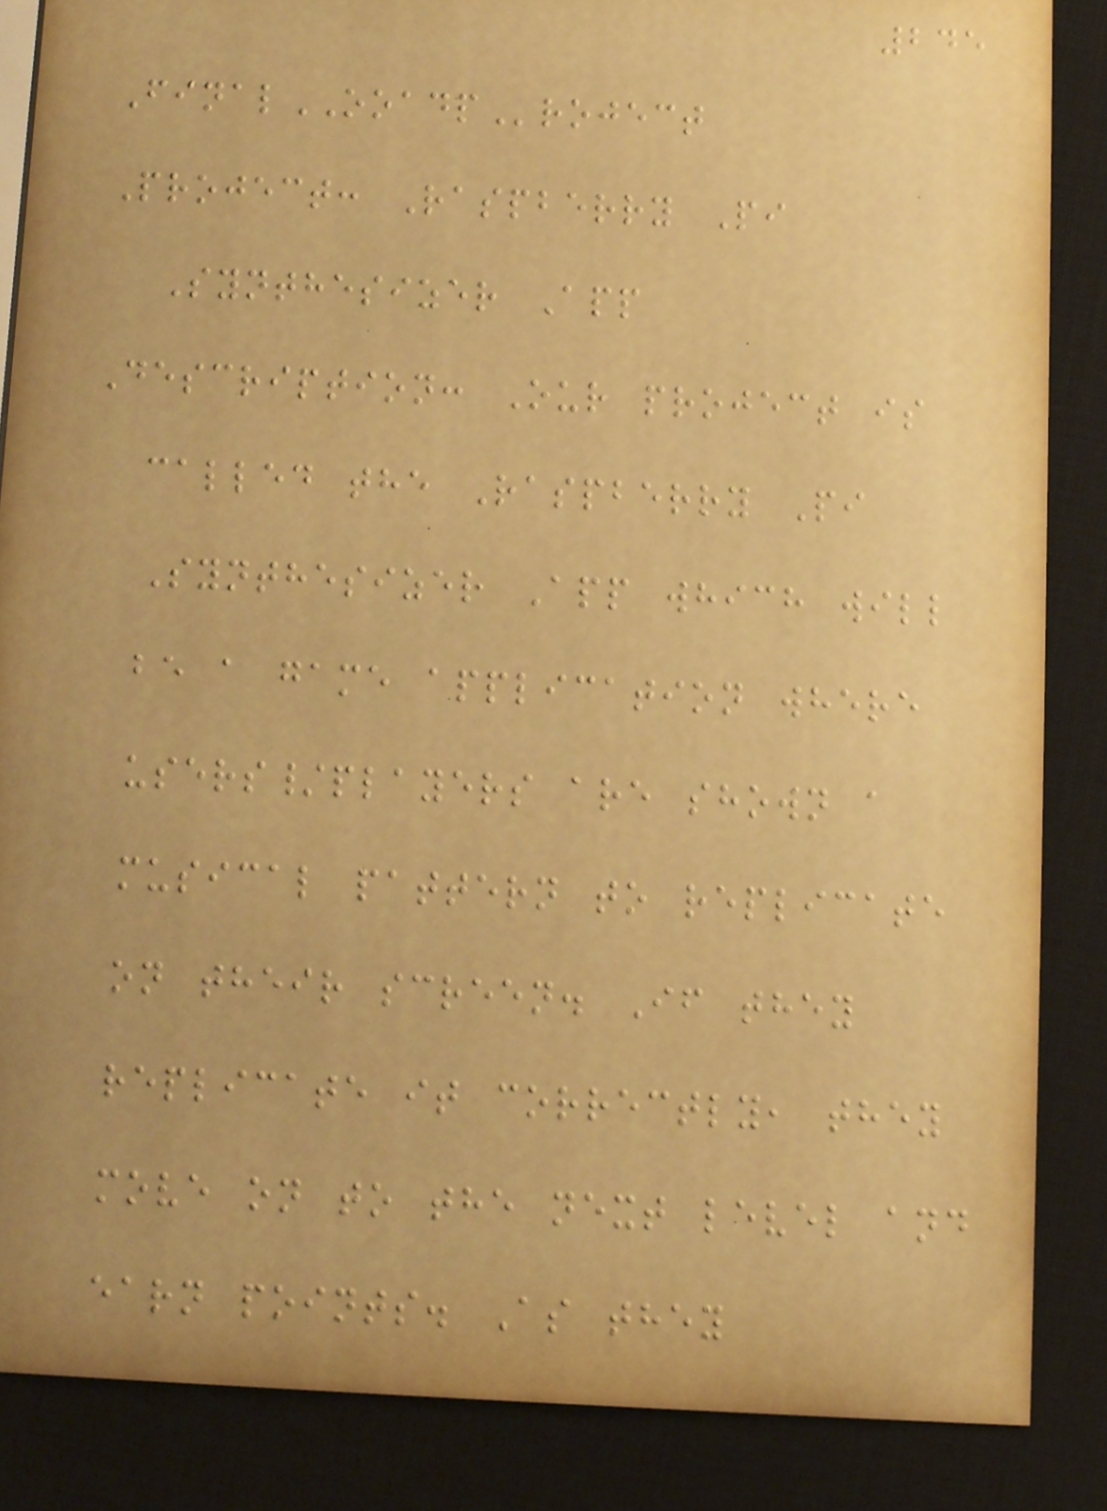245
FinalOOADProject
Project: Raspberry Pi
Synthesizer App
Description: Our project is
called the Raspberry Pi
Synthesizer App which will
be a game application where
users/players are shown a
musical pattern to replicate
on their screen. If they
replicate it correctly, they
move on to the next level and
earn points. As they
